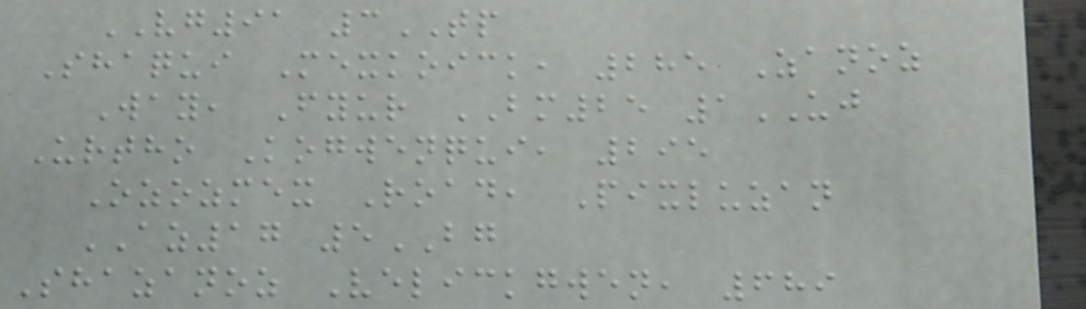VG91 3TP
Shaqui Mexkoick, 285 Zanoz
Way, Fyur BM25 1UJ
Urtho Kogwenqui, 295
Ozozmex Road, Pixluzan
AZ17 5BG
Shazanoz Velickgwen, 689
